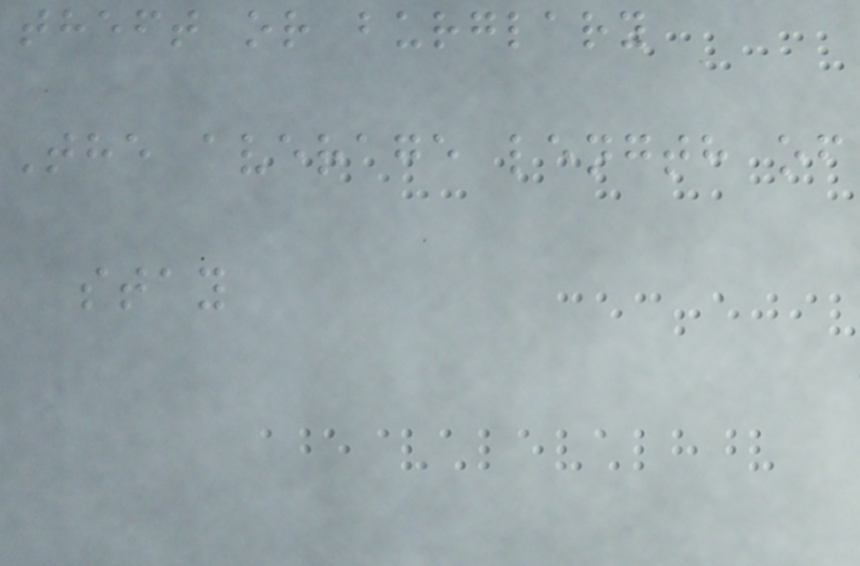theft or burglary
The average length of
stay
